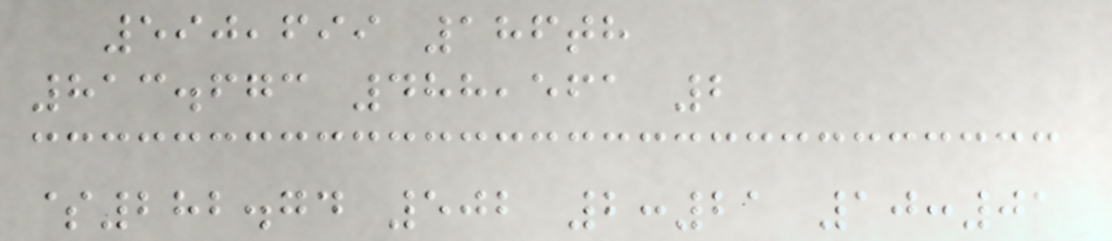590,699 186th
813.673 488,561 2
$282.74 502 2:21 10:01
